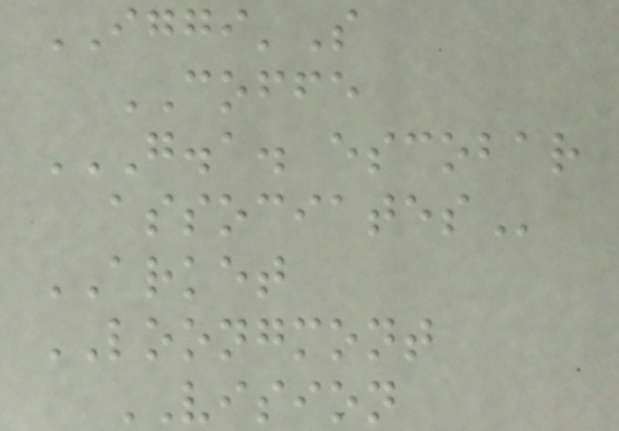IGGI'S
COFFE
G.A. ESCOBAR
ASSOCIATES
ARKET
LOONGMONT
VISION
